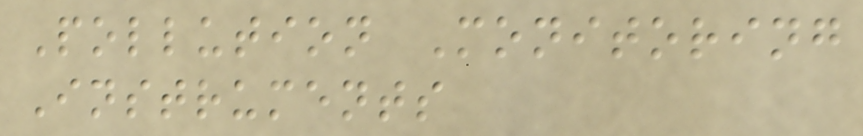Pollution Monitoring
Instruments
